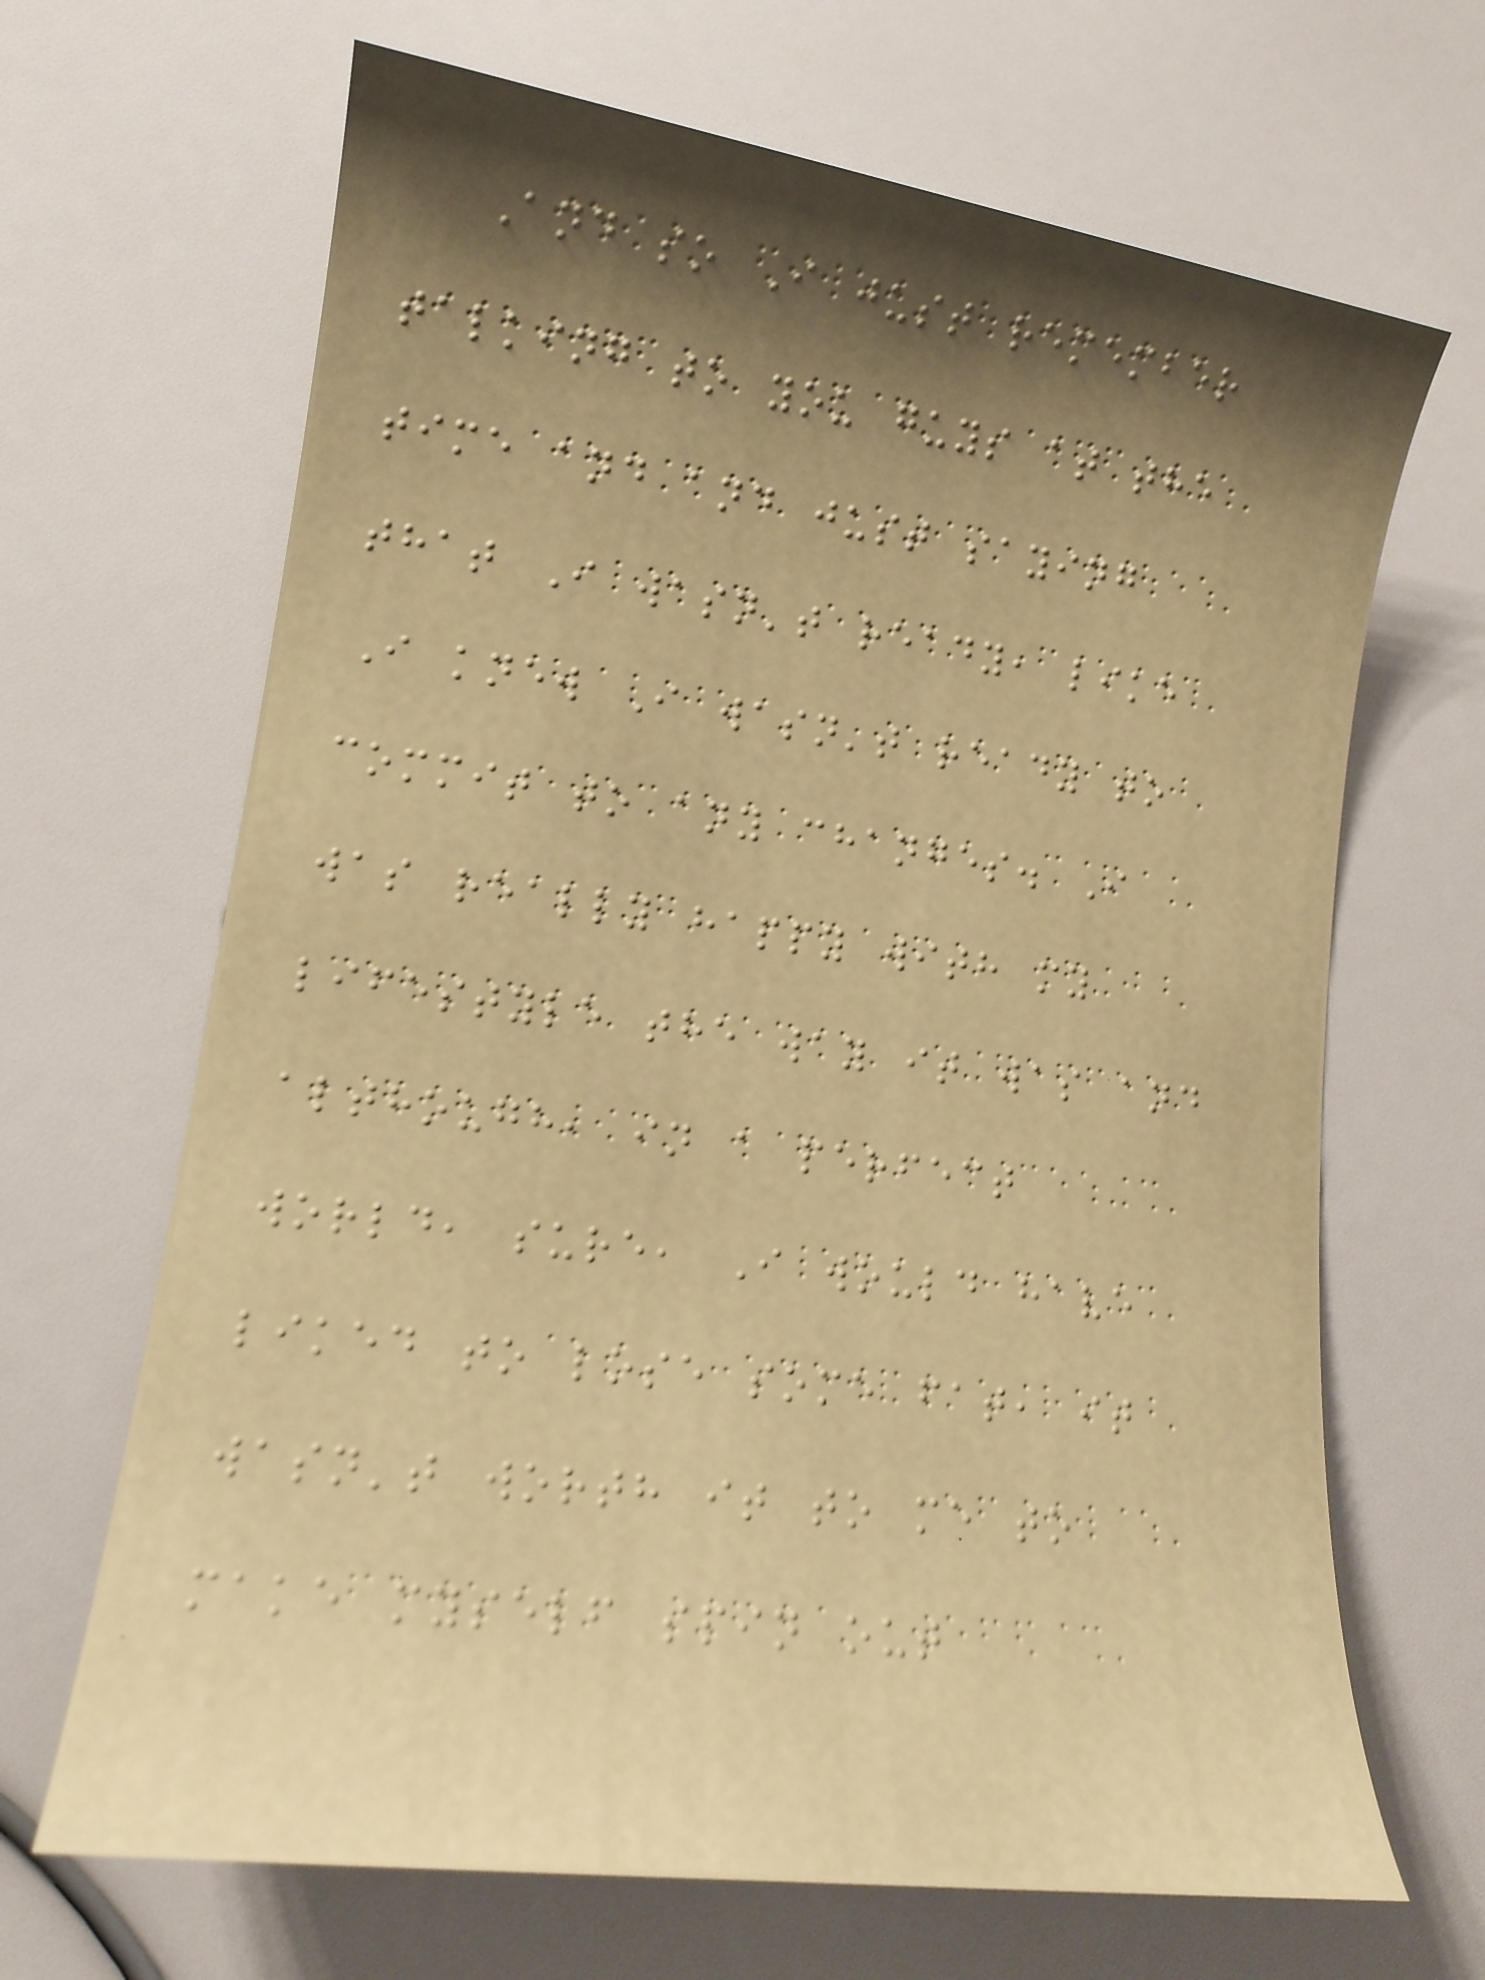And so I just remember
talking to you guys at the
time and and just saying
that I wasn't ready, like
I knew I wasn't ready to
commit to any changes. I
was really happy with my
lifestyle the way it was and
although, in a perfect
world, sure, I would have
liked to lose some fat, it
wasn't worth it to me to
make myself spin out
